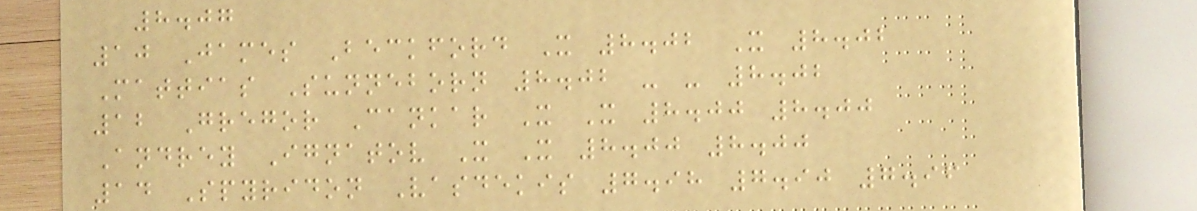8.07
10 James Beckford X 8.02 X 8.02
Mattias Sunneborn 8.02 - - 8.02
12 Gregor Cankar X X 8.00 8.00
Andrey Ignatov X X 8.00 8.00
14 Spyridon Vasdekis 7.98 7.90 7.96
